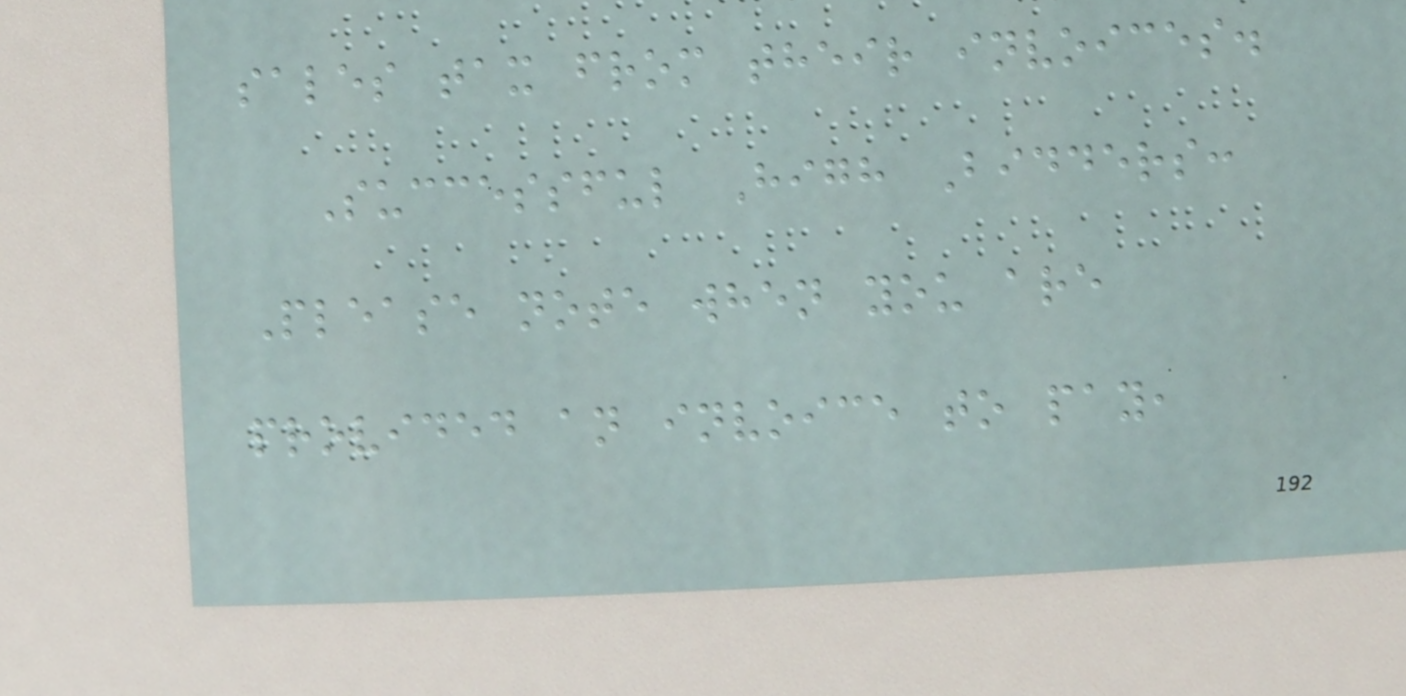sales tax from their invoices.
Successful High Bidders:
Please note when you are
provided an invoice to pay,
